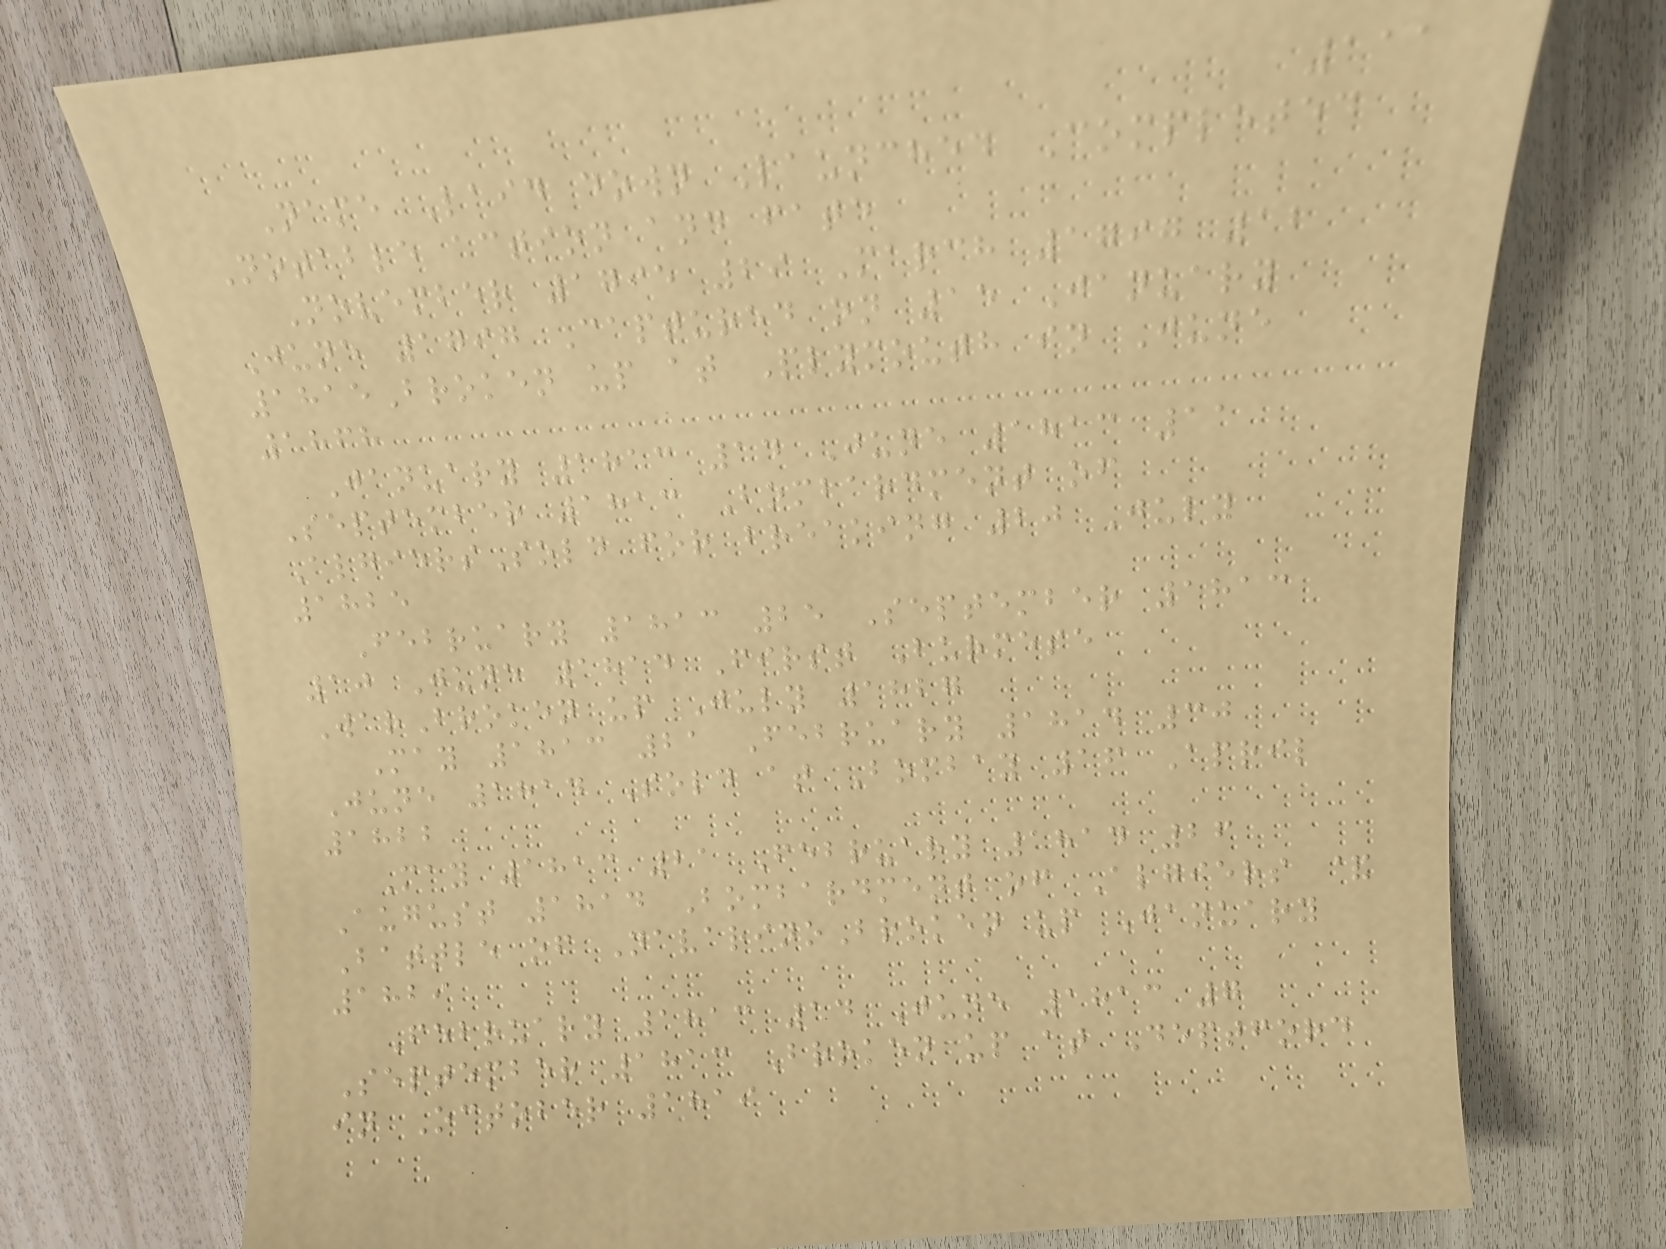111
Name Laid down Launched Completed
Notable action and fate
November 1795 29 March 1797 12
June 1797 Captured on 15 January
1815Broken up at Plymouth in June
1868
January 1813 14 June 1813 11
September 1813 Bombardment of
AlgiersSold for breaking 20 July
1825
February 1813 25 September 1813
10 June 1814 First Burmese
WarBroken up July 1827
May 1813 21 February 1814 30
June 1814 Sold at Bombay 16 April
1822
May 1813 21 February 1814 26
August 1814 Bombardment of Algiers &
Battle of NavarinoBroken up January
1829
February 1813 14 June 1813 7
September 1813 Broken up at Deptford
in October 1819
